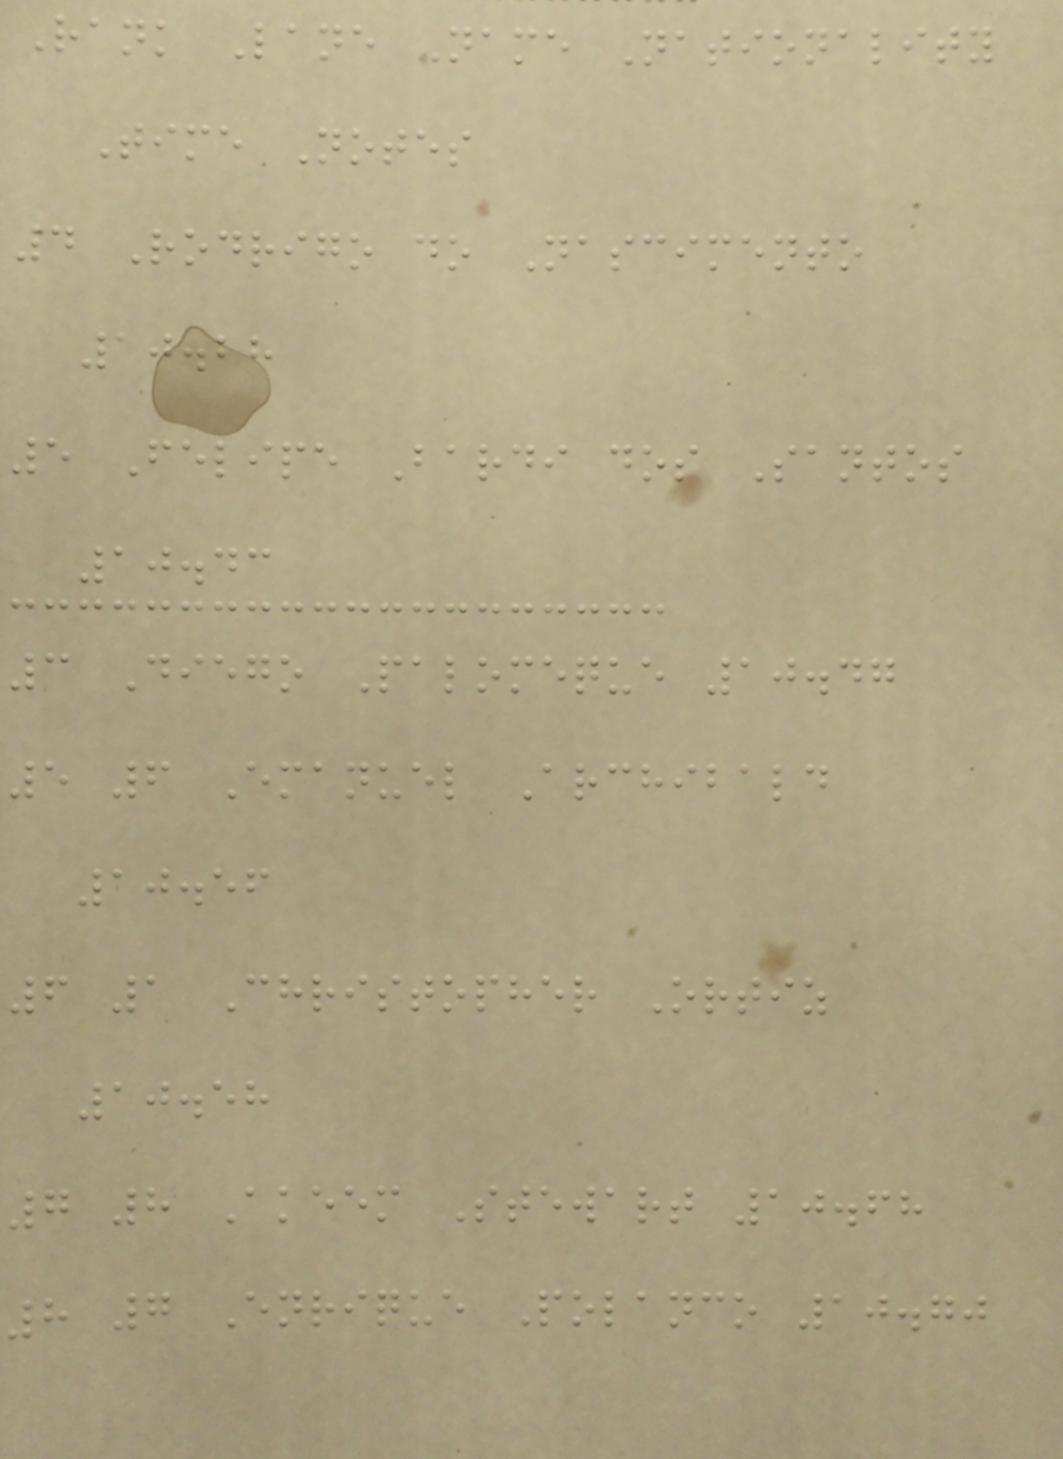Rank Lane Name Nationality
Time Notes
4 Rodrigo do Nascimento
10.28
5 Felipe Bardi dos Santos
10.43
3 Diego Palomeque 10.47
5 6 Emanuel Archibald
10.56
6 1 Christopher Ortiz
10.58
7 8 Akeem Stewart 10.68
8 7 Enrique Polanco 10.70
